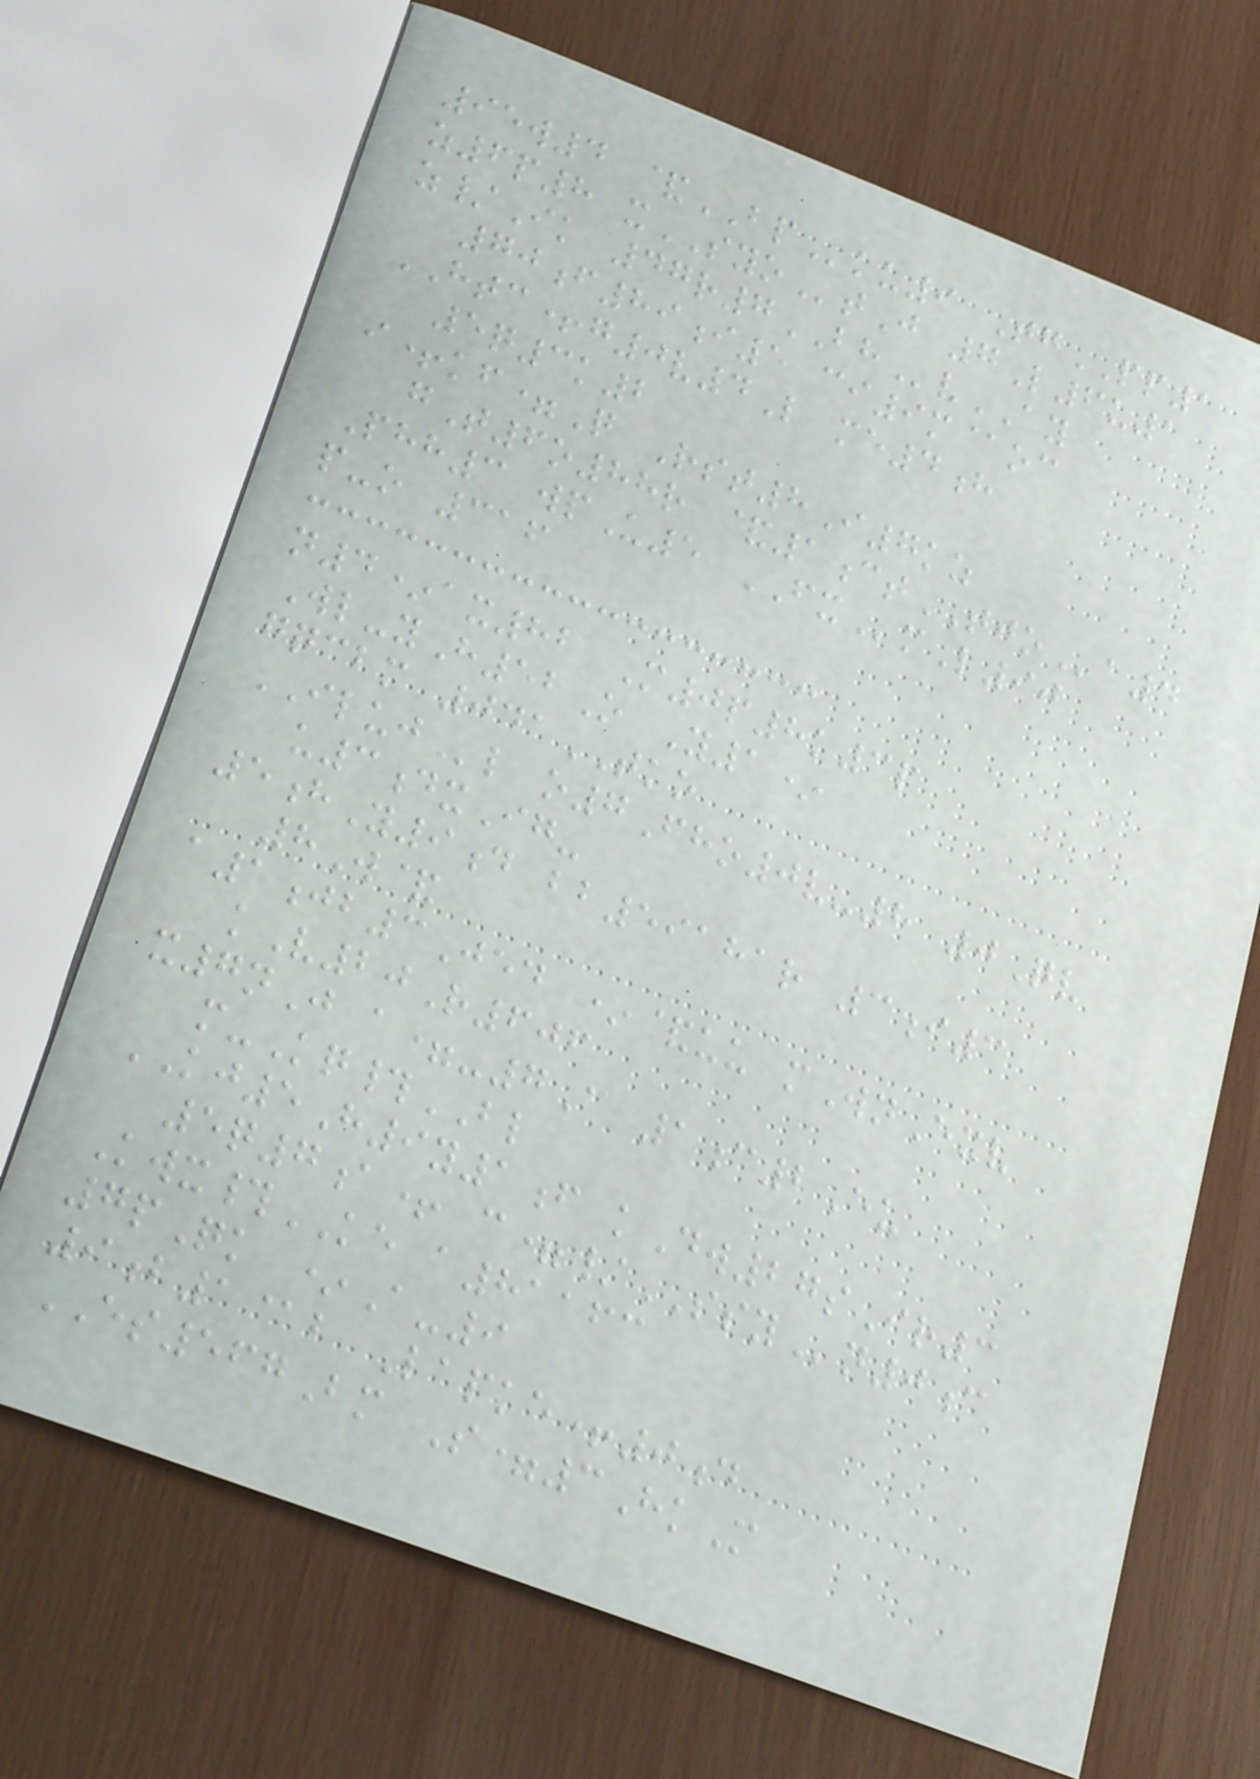95w4 &BPku9 TgPP1
z6p8 xSYOtJ 7L6u1
z/Ik 47r7BHvAY
70f89i5 ci9m@oc
HTC+g0v4L me4h
5q3k2
i+kf=Q Rst8I7kz
gT6o88r &1ctTJOa4
Phh3 wpU5 FXmL90
p-o 316
n4*ax82 M0p8k3p
Wl-yH52O Y1*
gqcbm 041TKO
ILUJl o7Fho0v-8 0Qv
u3dxIg-
5hY9d bb59181r 3i3
8W&
a1jb3Jed *&uu mWnExv
kV20R606
x7nJ a=-7C 1c2Eu
m-Kq#BL
KJ5H9y1f kDw27sIr3
5q7a+ c=/SSYn0c
Kwx#KE a81163
7pQk *A-9
9b1@b Lapke+0d
ES567Bm S=3HkM
